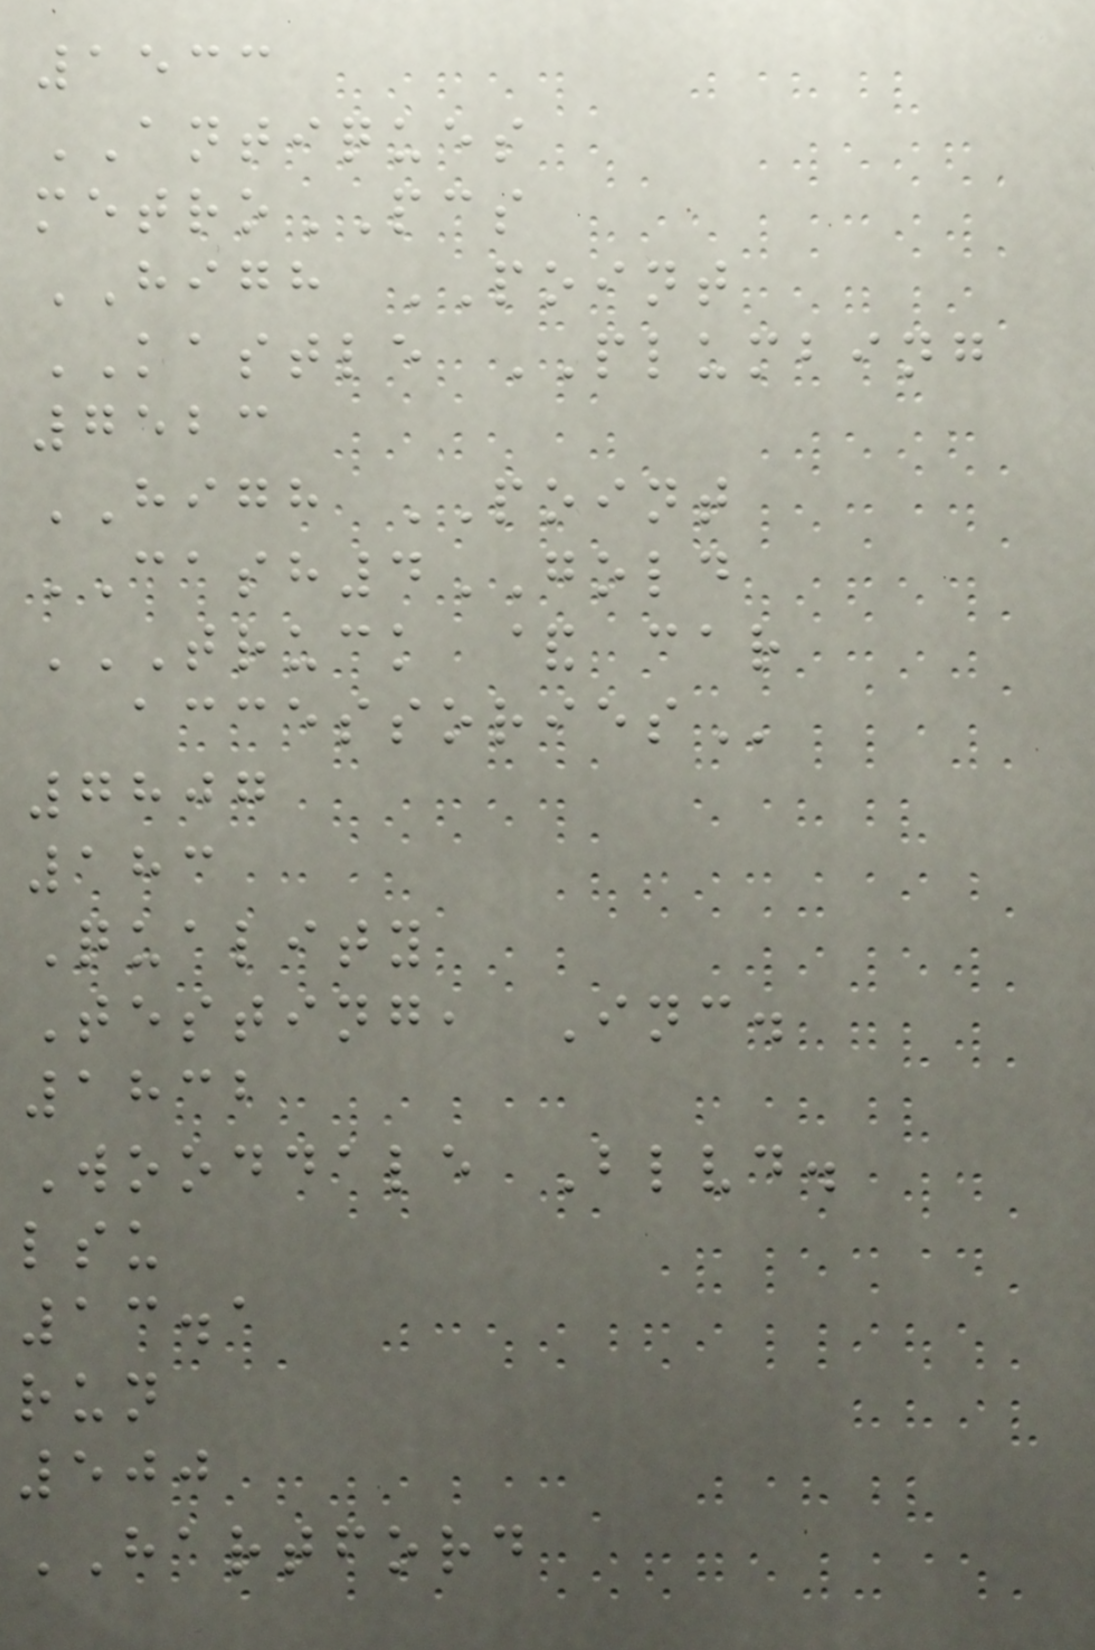1533
ANTIQUES
metroPCS
HIGH POINT
KASTLE PLUMBING
7523
HIGH POINT
CASH4GOLD
TRUCK & CAR
ACCESSORIES
7807
183
Quality
Testing, Inc.
1832
Wooddale Blvd.
lsu
13.1
run
500
HARTFORD
